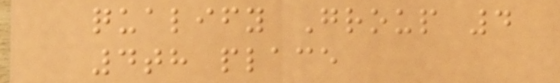qualify Group 4
4th place
